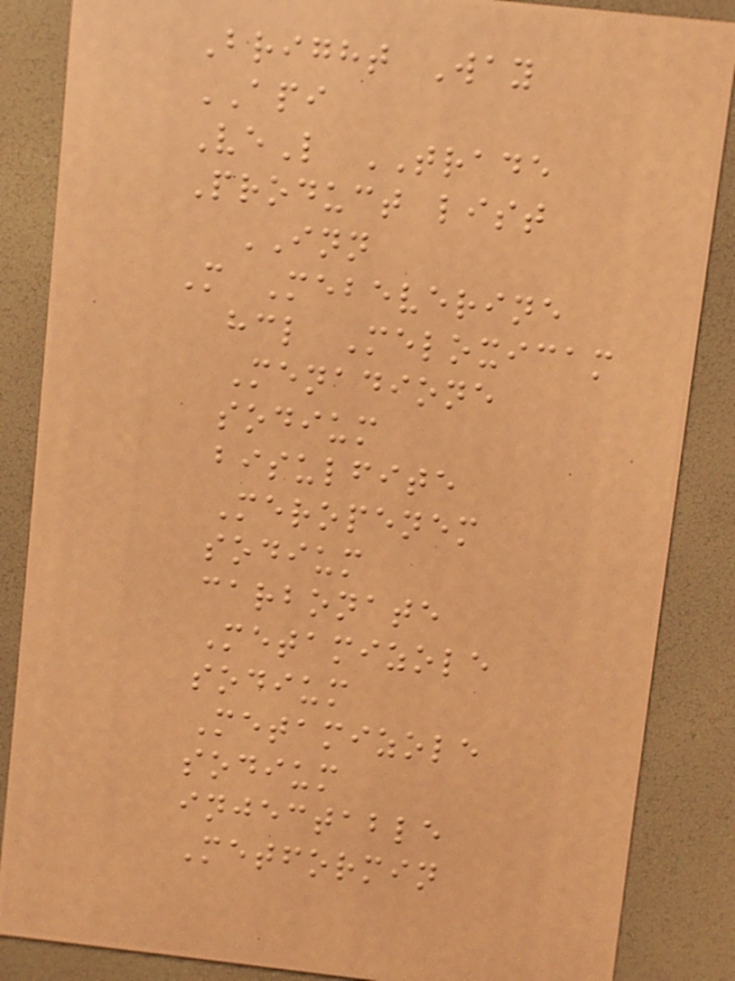Bright Way
API
VeL TRADE
Product list
INN
M Mebeverine
hcl Meloxicam
Menadione
sodium
bisulfite
Meropenem
sodium
carbonate
Metamizole
sodium
Metamizole
sodium
injectable
Metformin
